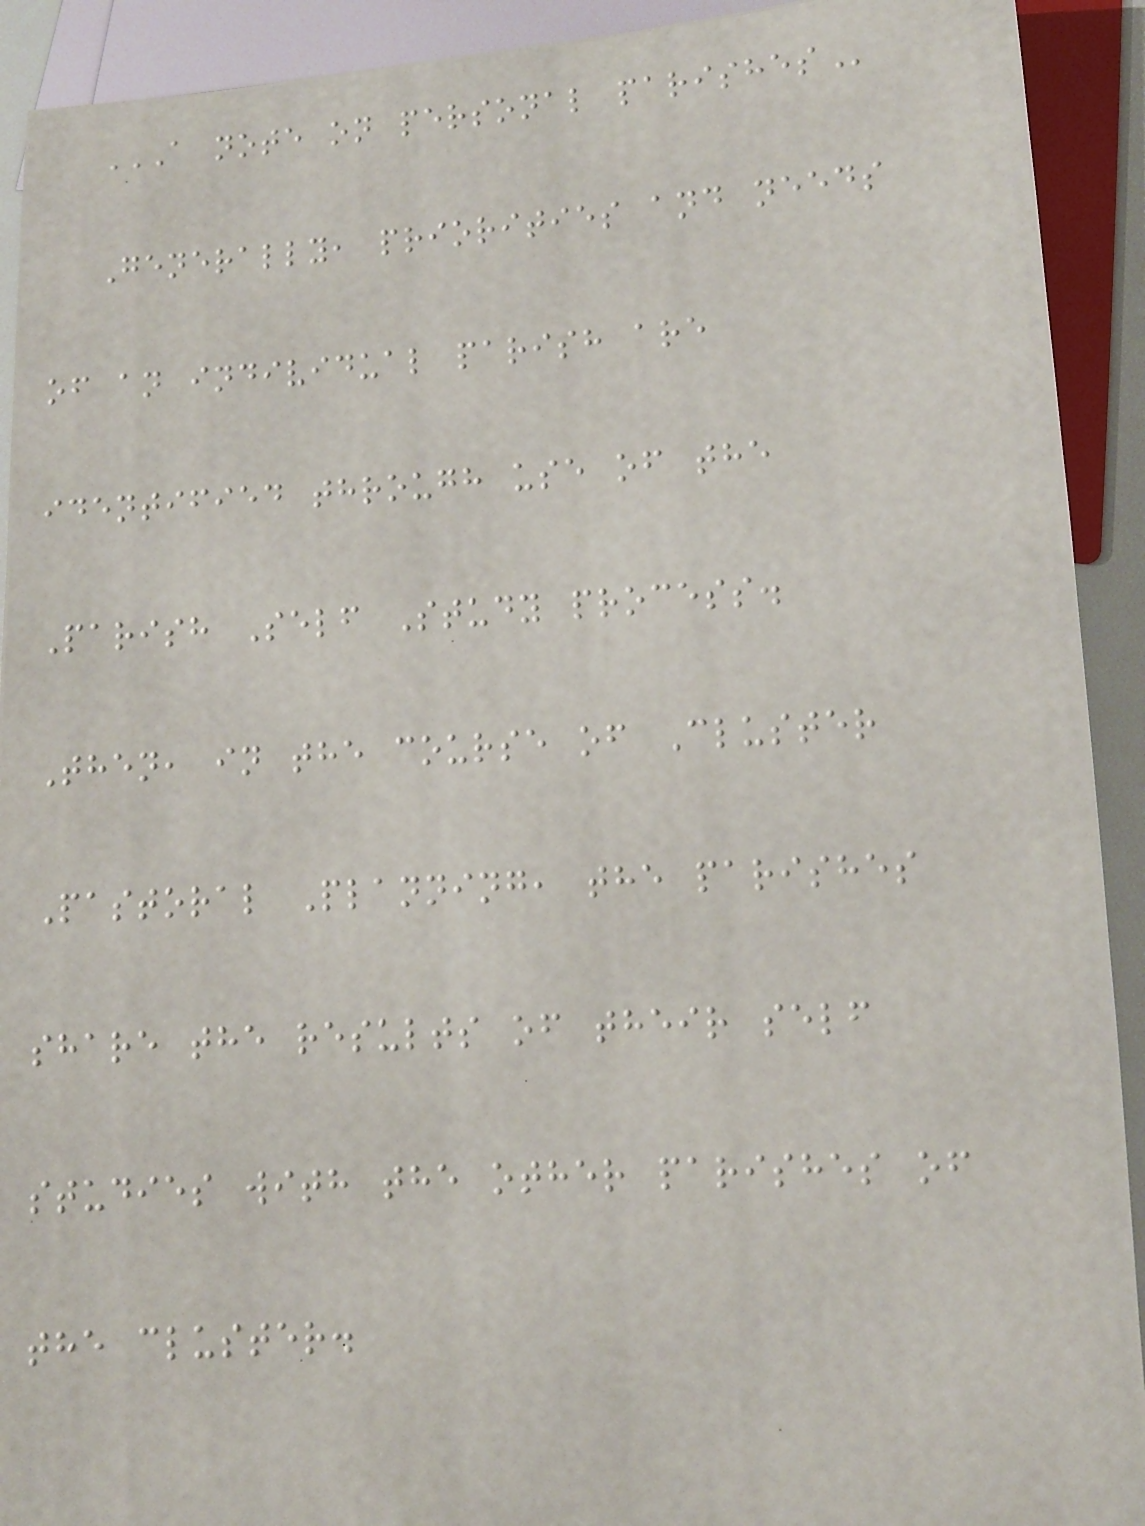A NOTE ON PERSONAL PARISHES
Generally, priorities and needs
of an individual parish are
identified through use of the
Parish Self Study process.
Then, in the course of Cluster
Pastoral Planning, the parishes
share the results of their self
studies with the other parishes of
the cluster.
